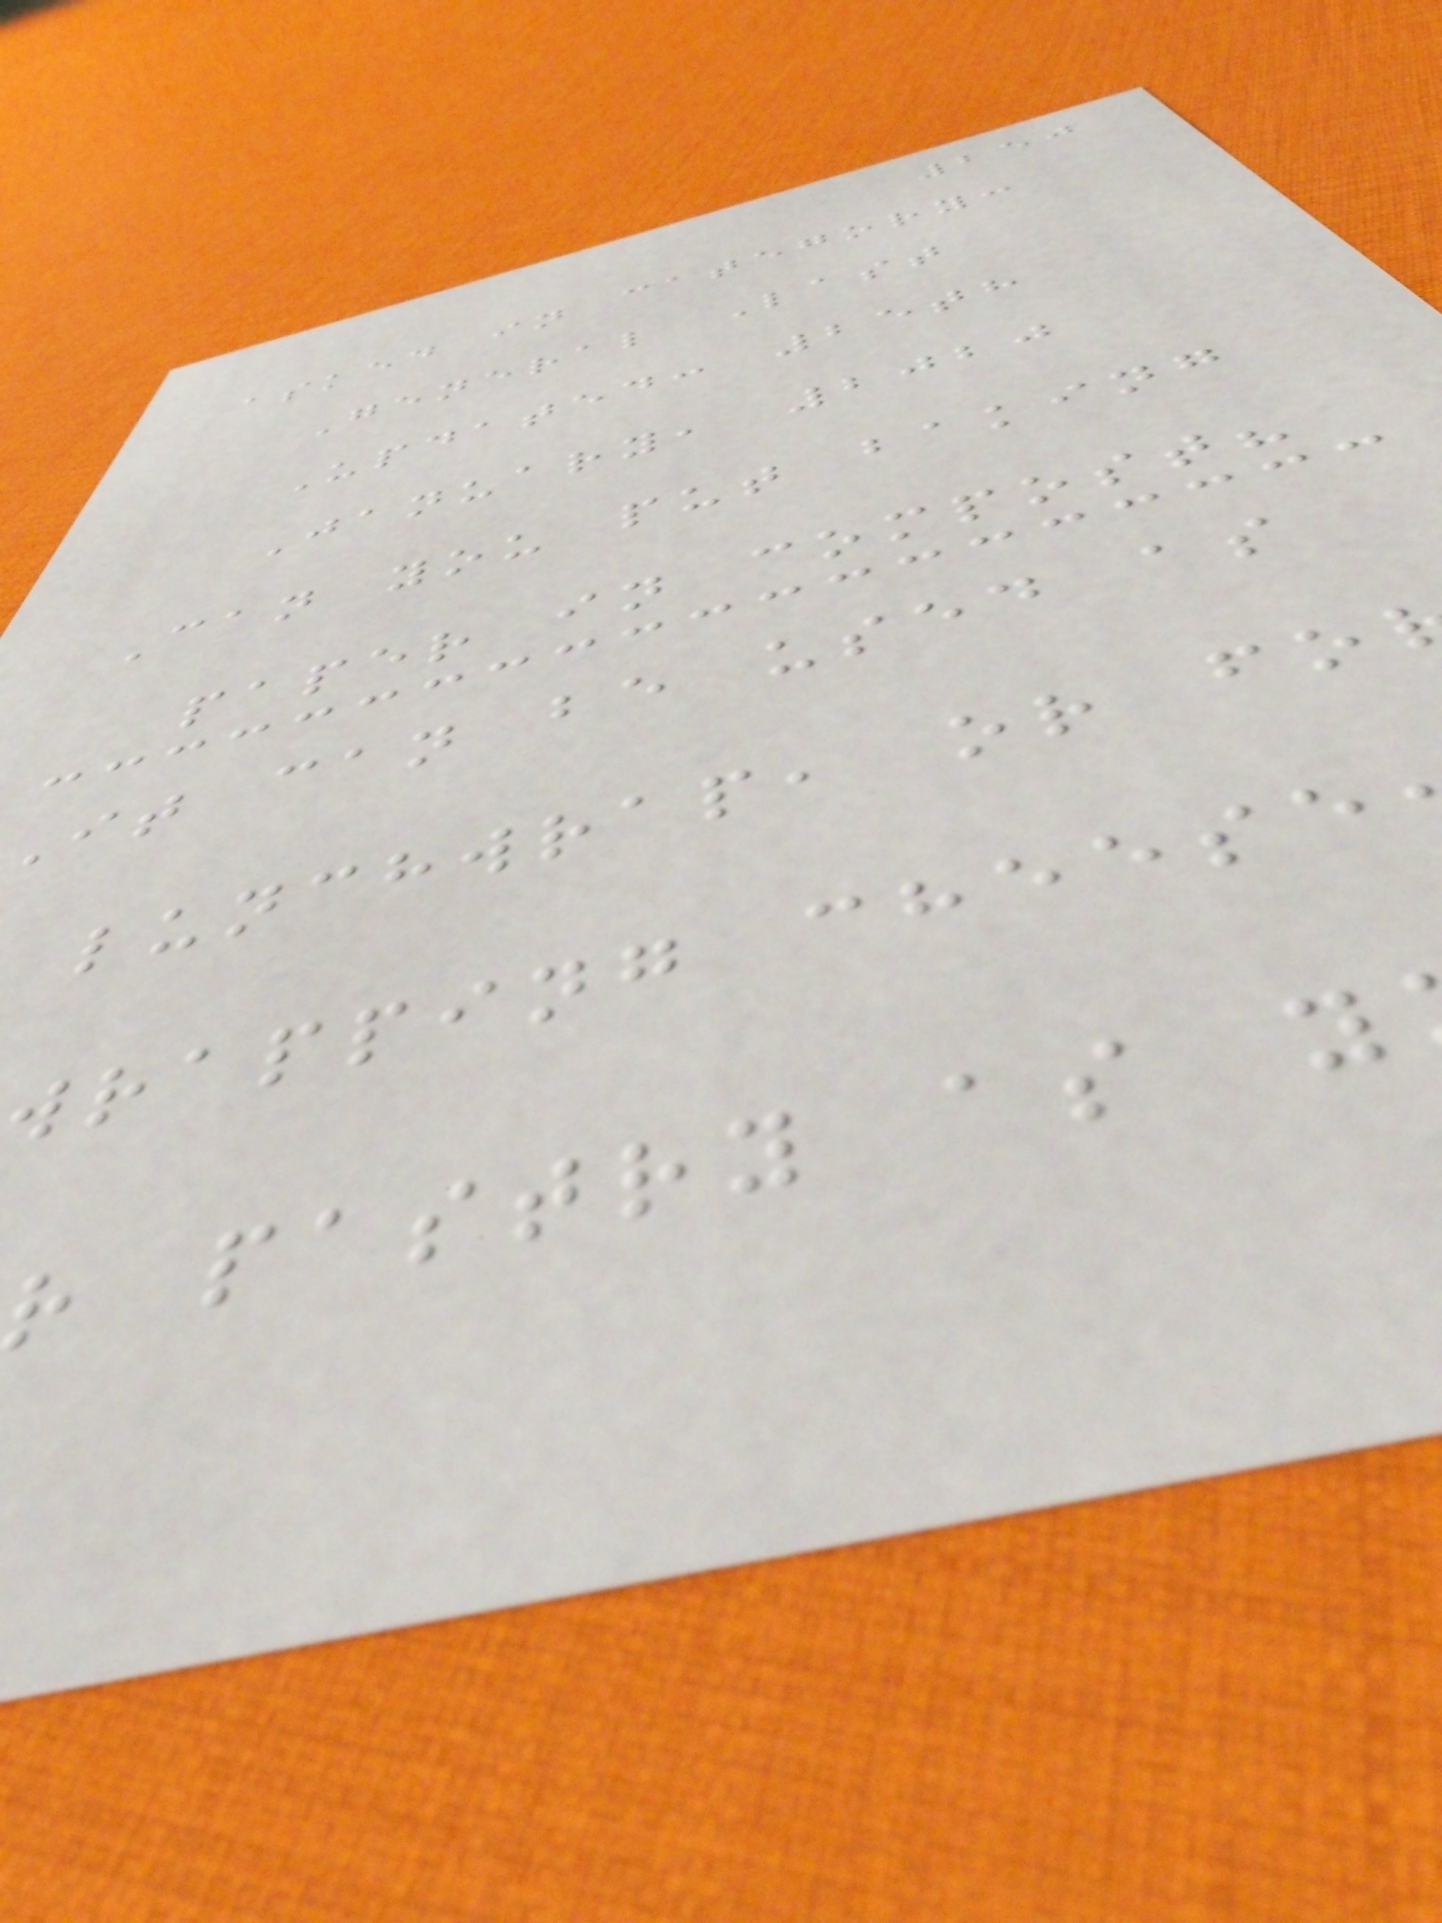250
asked in category:
General Last
Updated: 25th
January, 2020
Can you put baking
paper in compost?
it can be used as
lunchwrap, or fo
wrapping cheese
r pastry as y
